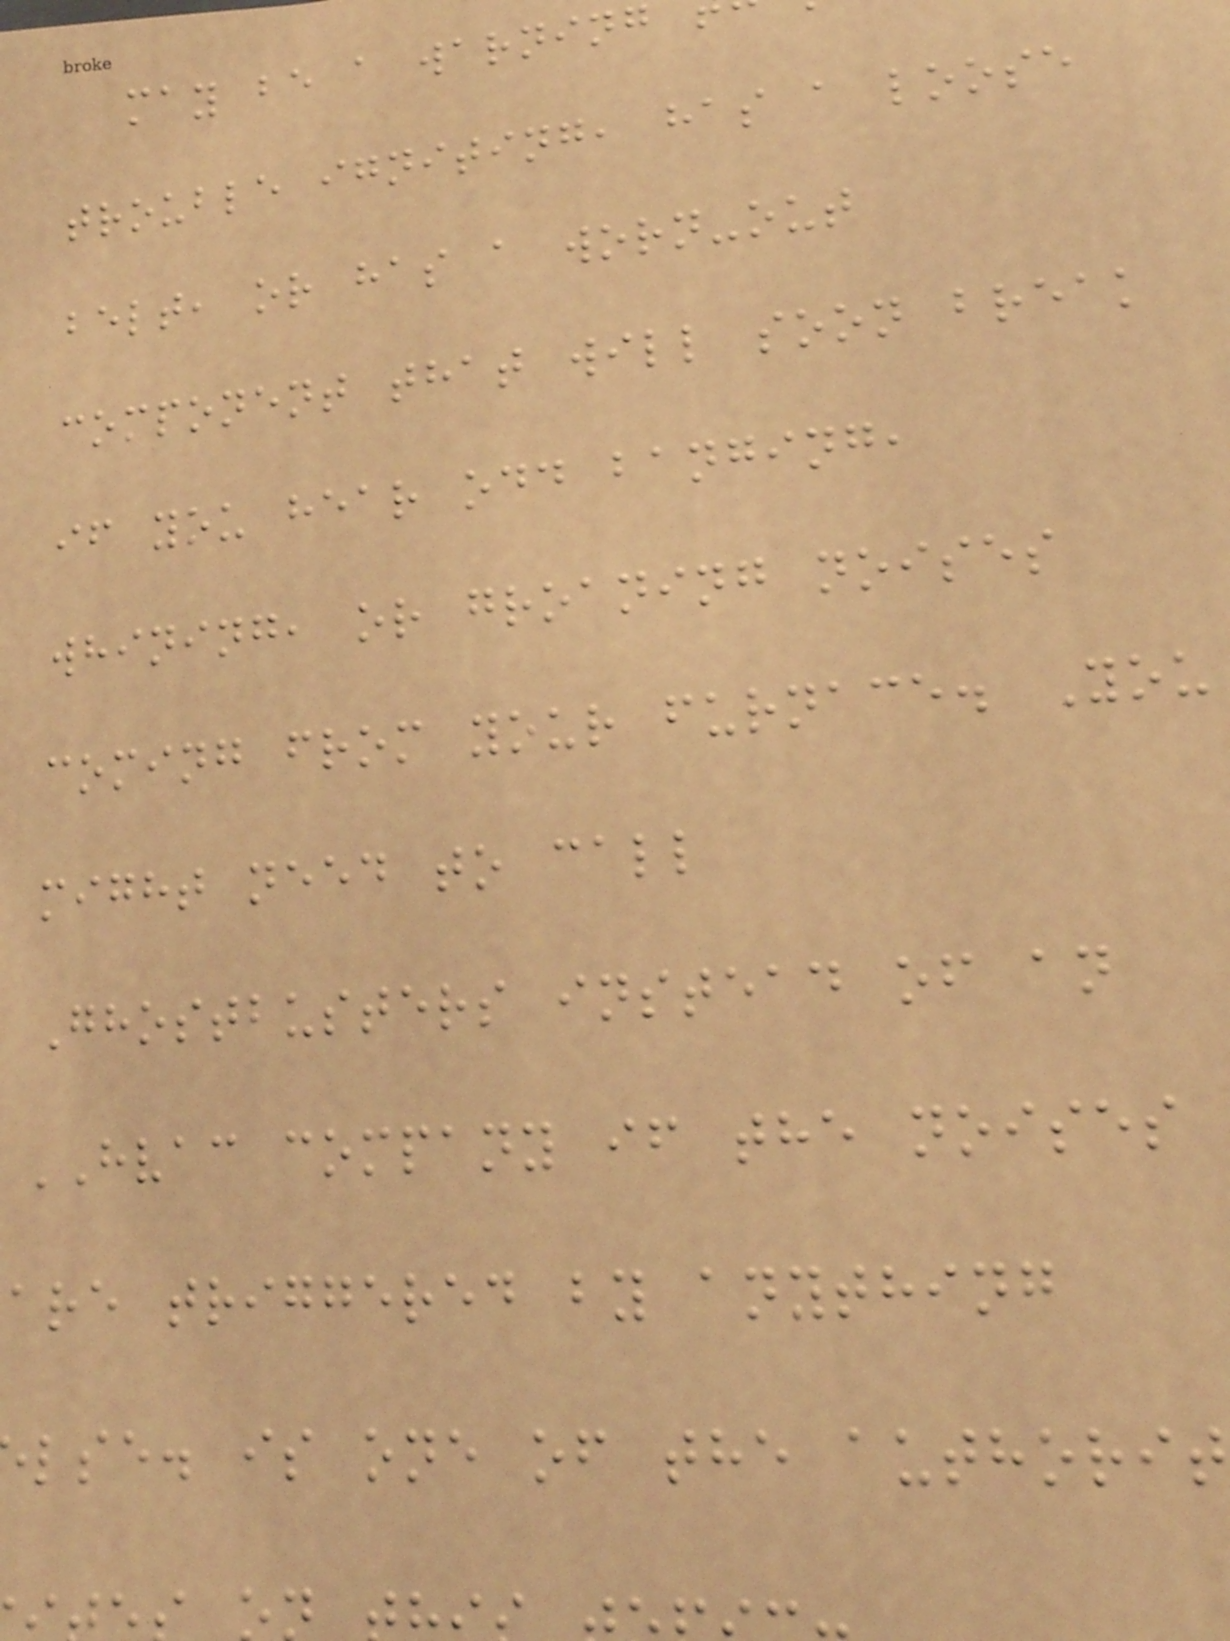may be a warning
trouble igniting, has a loose
belt, or has a worn-out
component that will soon break
if you hear odd banging,
whining, or groaning noises
coming from your furnace. You
might need to call
Ghostbusters instead of an
HVAC company if the noises
are triggered by anything
lse. is one of the authorit
